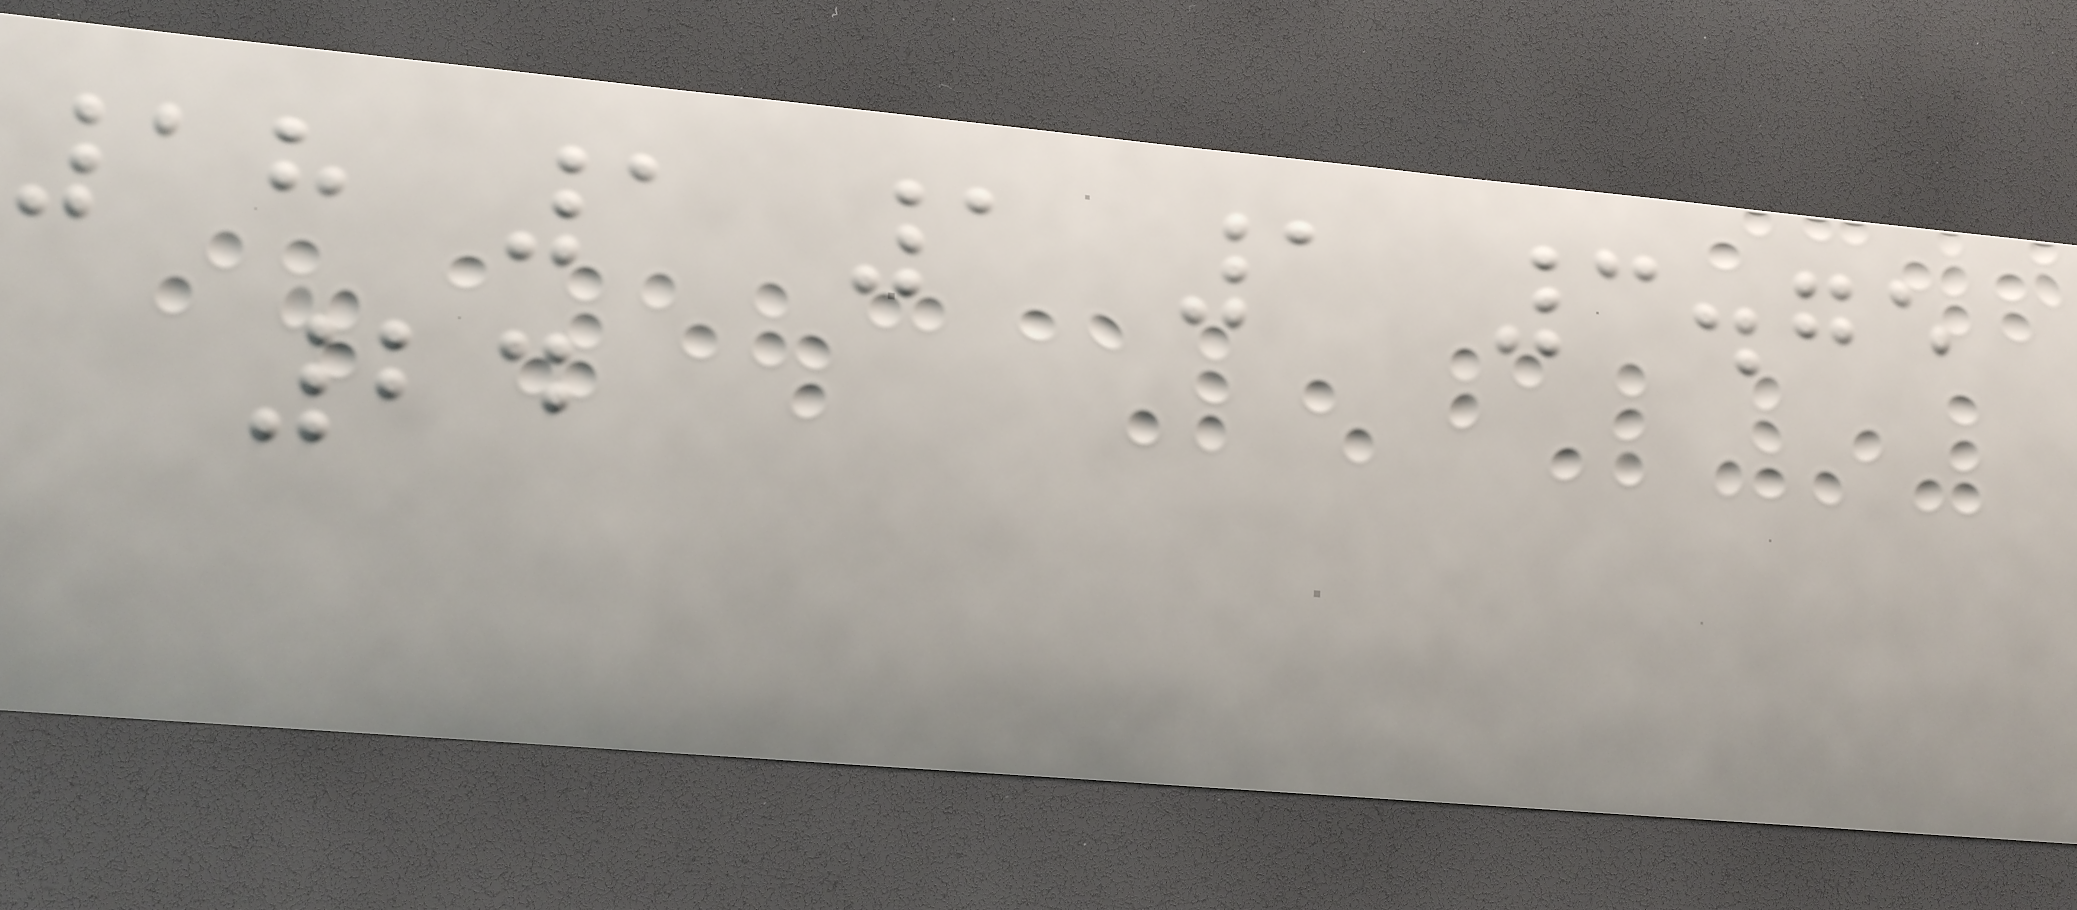18 1 1 1 3.75
24
